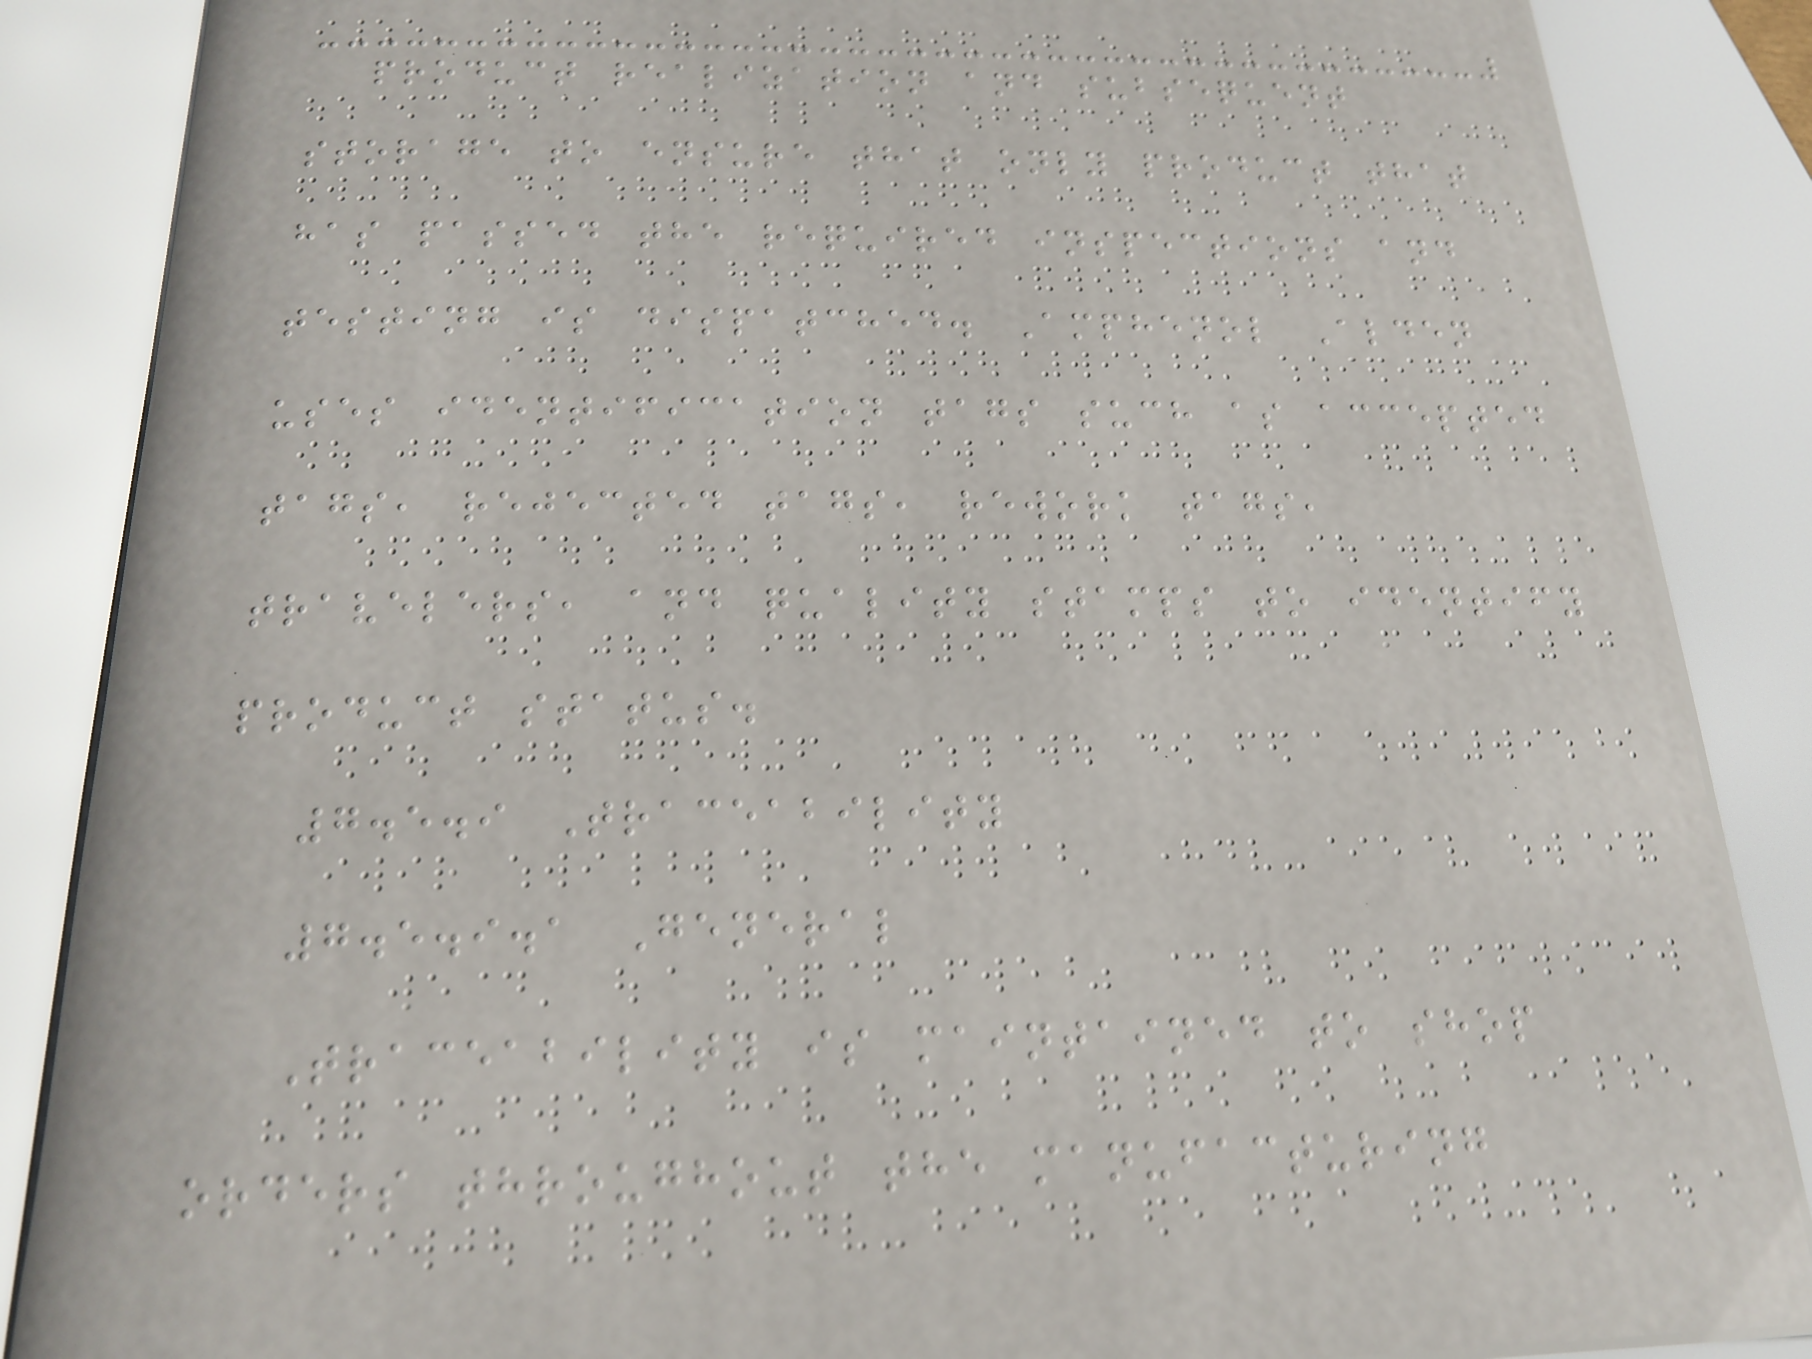product realization and subsequent
storage to ensure that only product that
has passed the required inspections and
testing is dispatched. Amphenol Alden
uses identification tags such as accepted
tags, rejected tags, rework tags,
travelers, and quality stamps to identify
product status.
7.5.9 Traceability
7.5.9.1 General
Traceability is maintained to shop
orders throughout the manufacturing
